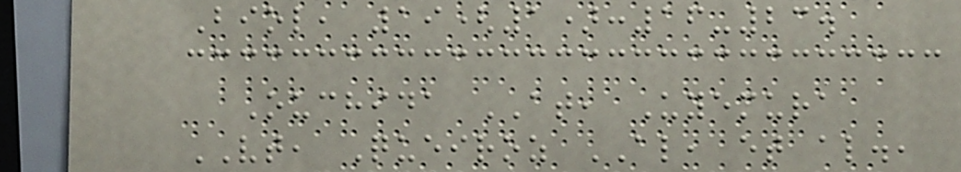Biol, 19(1):16-23.
Ouchida AT, Uyemura
VT, Queiroz AL, et al.,
